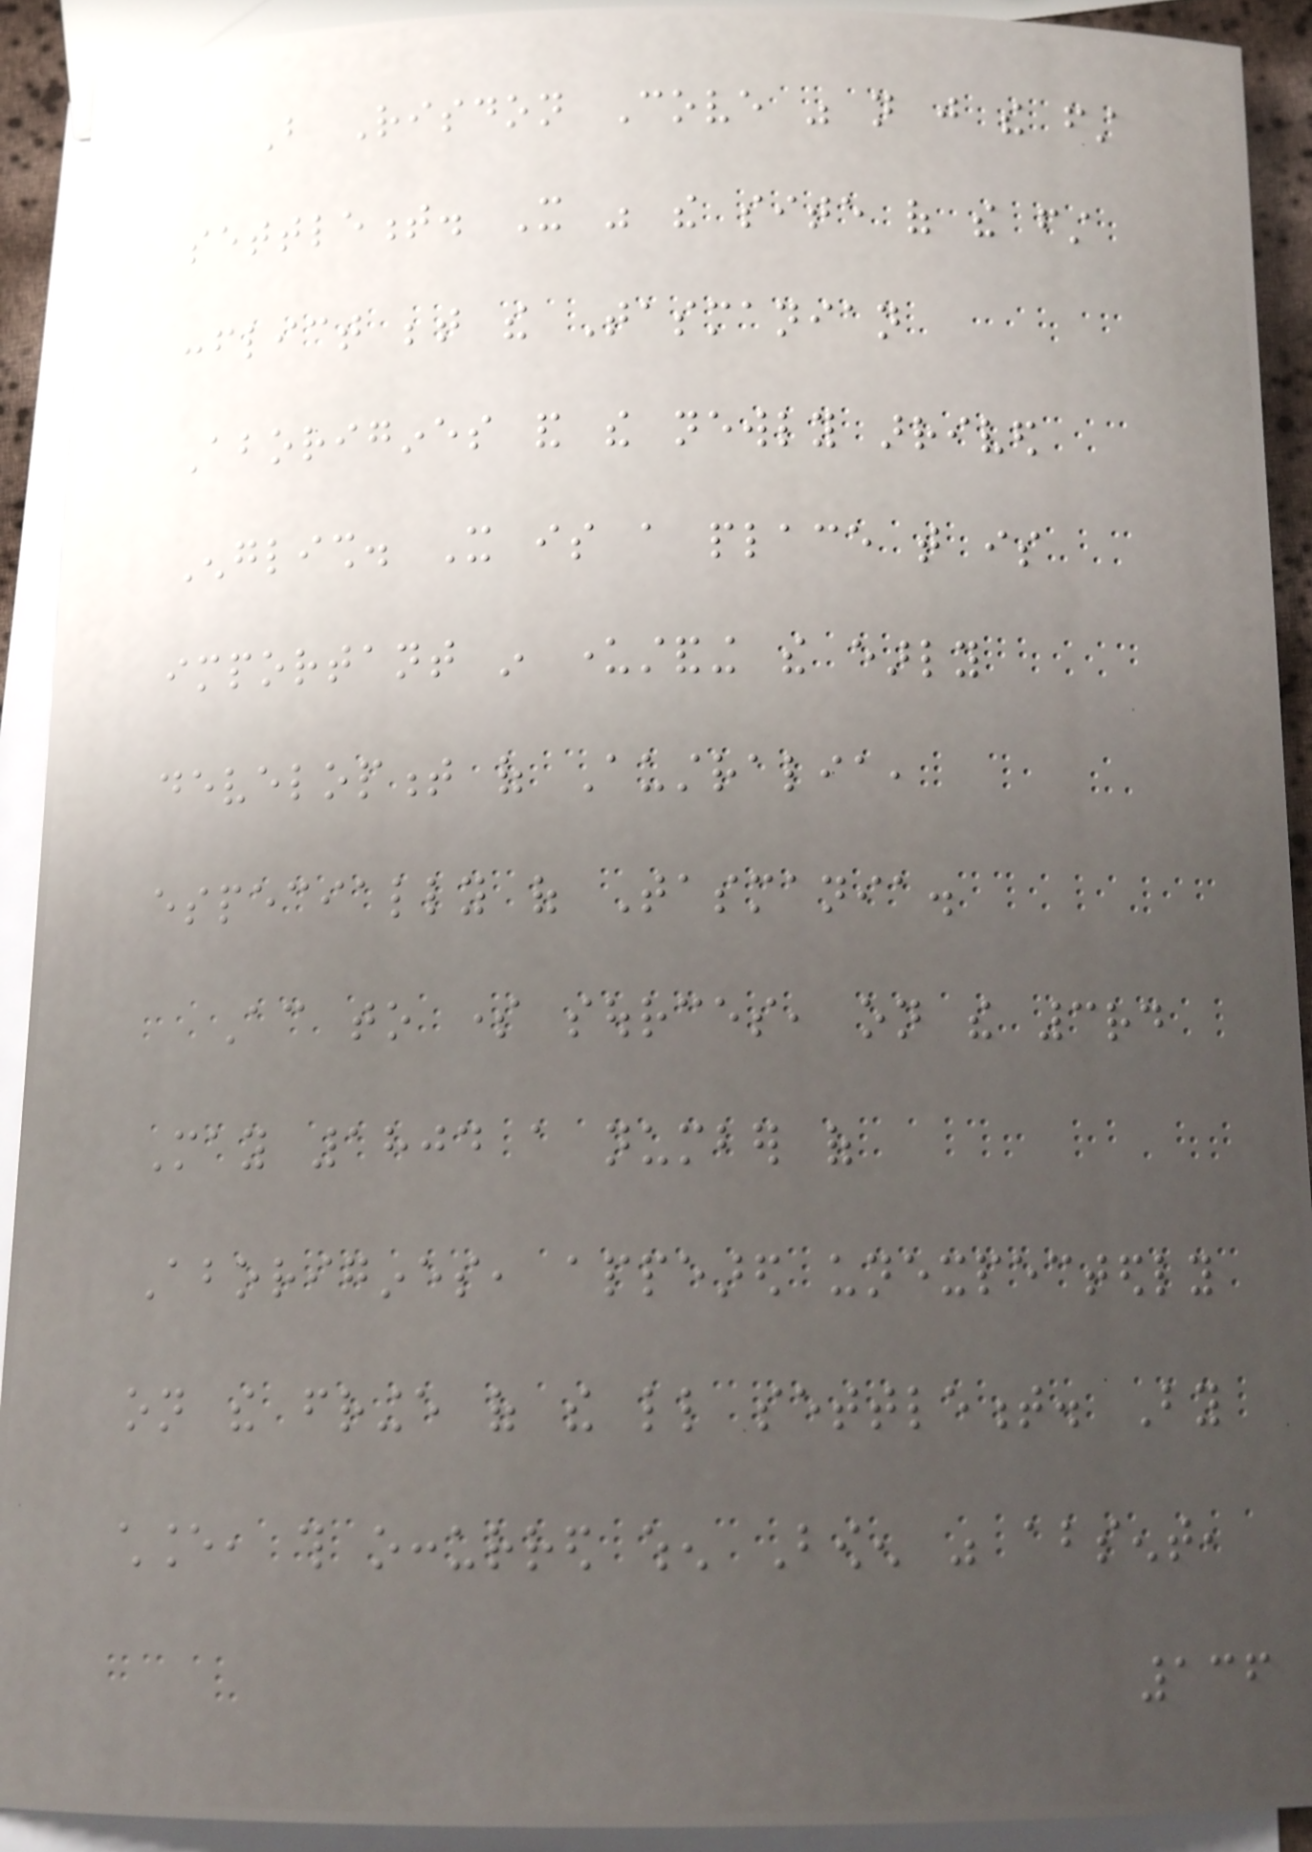But Risdon Cove was not just the first
settlement. It was the site of the first
conflict between the Tasmanian
Aborigines and the newly arrived
English. It is a place that is
important in understanding the early
development of Australia,
especially of Tasmania.
According to some sources, on the 3rd
May 1804 a number of
Aborigines, appeared unexpectedly
on the fringe of the little settlement. By
chance, this occurred when Bowen was absent,
136
